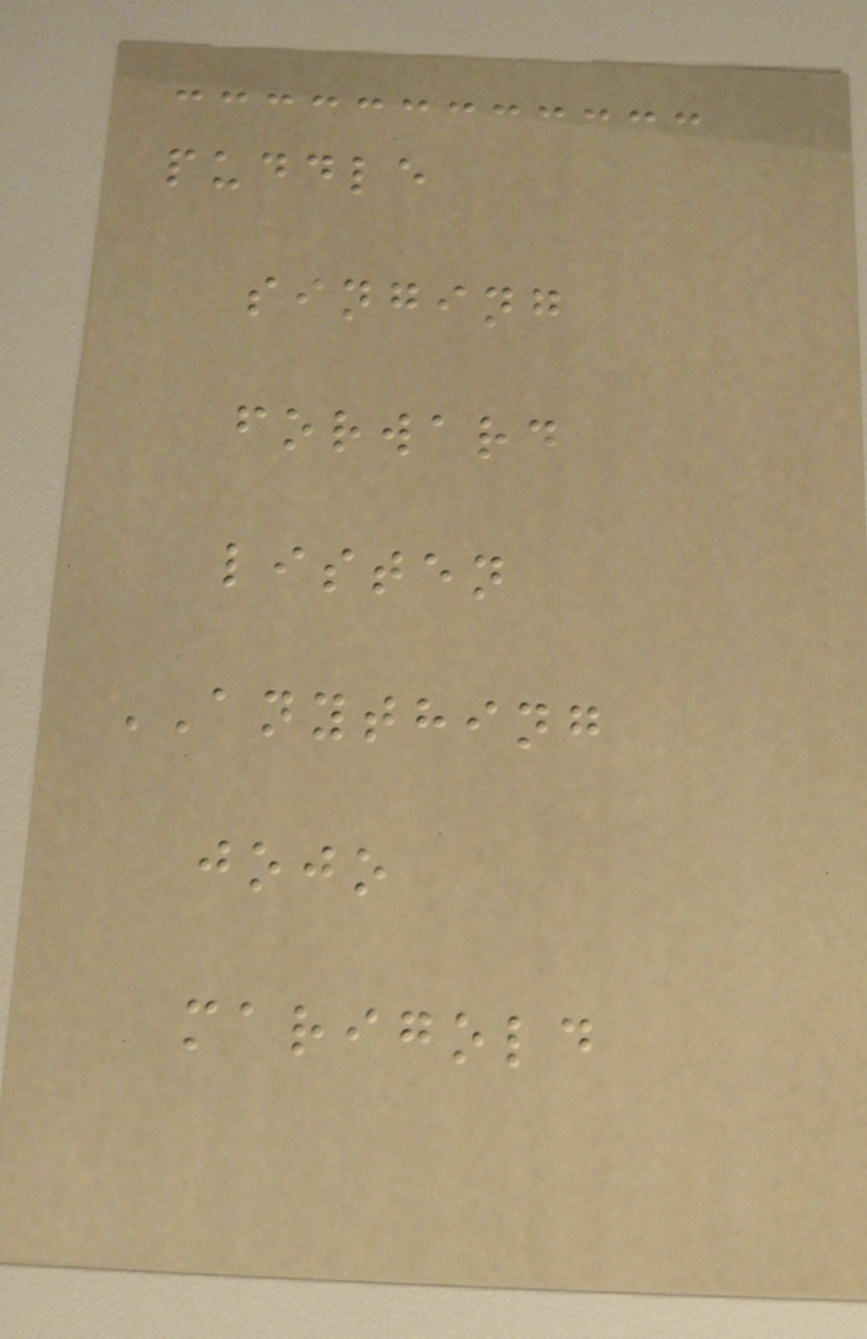puddle
singing
forward
listen
ANYTHING
jojo
marigold
